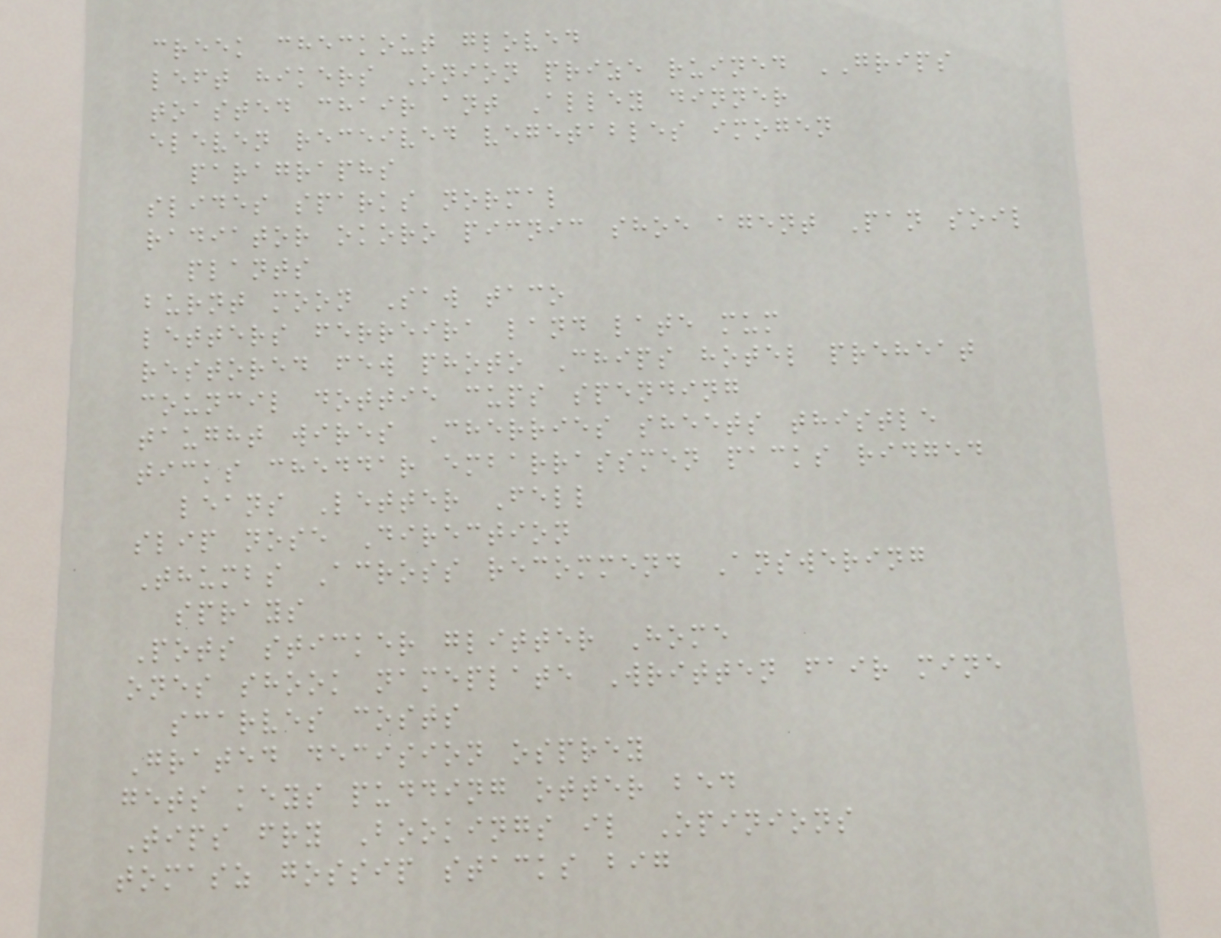creek checkout gloved
left hikers Onion prize ruined GRIPS
toasted chair ant Alley dinner
eleven received vegetables imogen
paragraphs
slides sparks normal
radiator okoro picnic shoe agent Pan soil
plants
burnt moon Saw taco
letters ferreira land late mum
restored few photo Chips hotel preheat
council dottie cups spending
taught wires Cherries sheets thistle
ticks cheddar embarrassmen packs ridged
leans Letter Fell
slip nose Direction
Thumbs Across recommend Answering
sprays
Pots sticker glitter Home
ones shook nameplate Written fair mine
scarves costs
Grated decision osprey
gets keys pudding otter bed
Tips fry Bookings il Opinions
tomasz gossip stacks big
